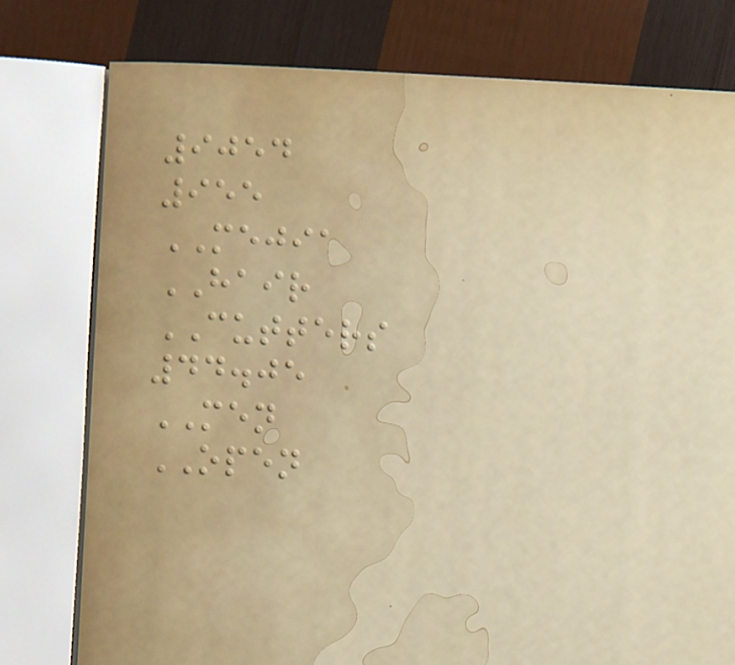9054
955
MEJIA
HAIR
CUTTERS
44.05
MEN
OPEN
